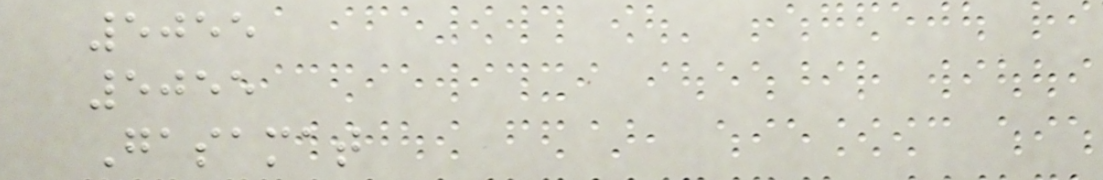5055
5055
Gasamat
